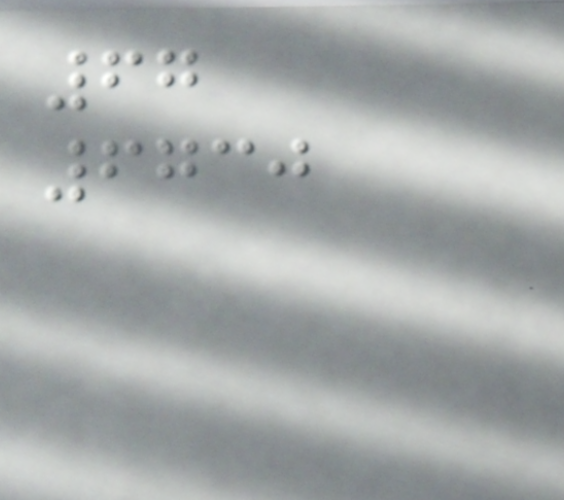67
6730
